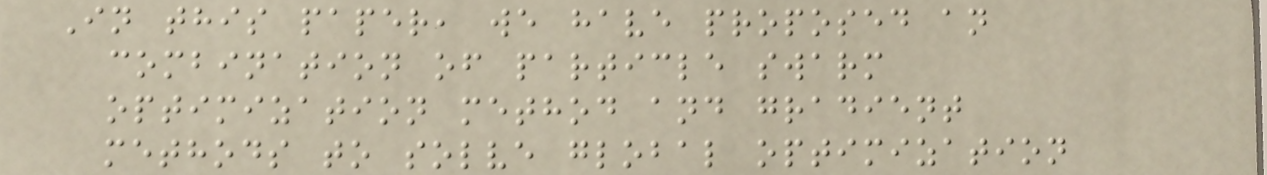In this paper, we have proposed an
combination of particle swarm
optimization method and gradient
methods to solve global optimization
